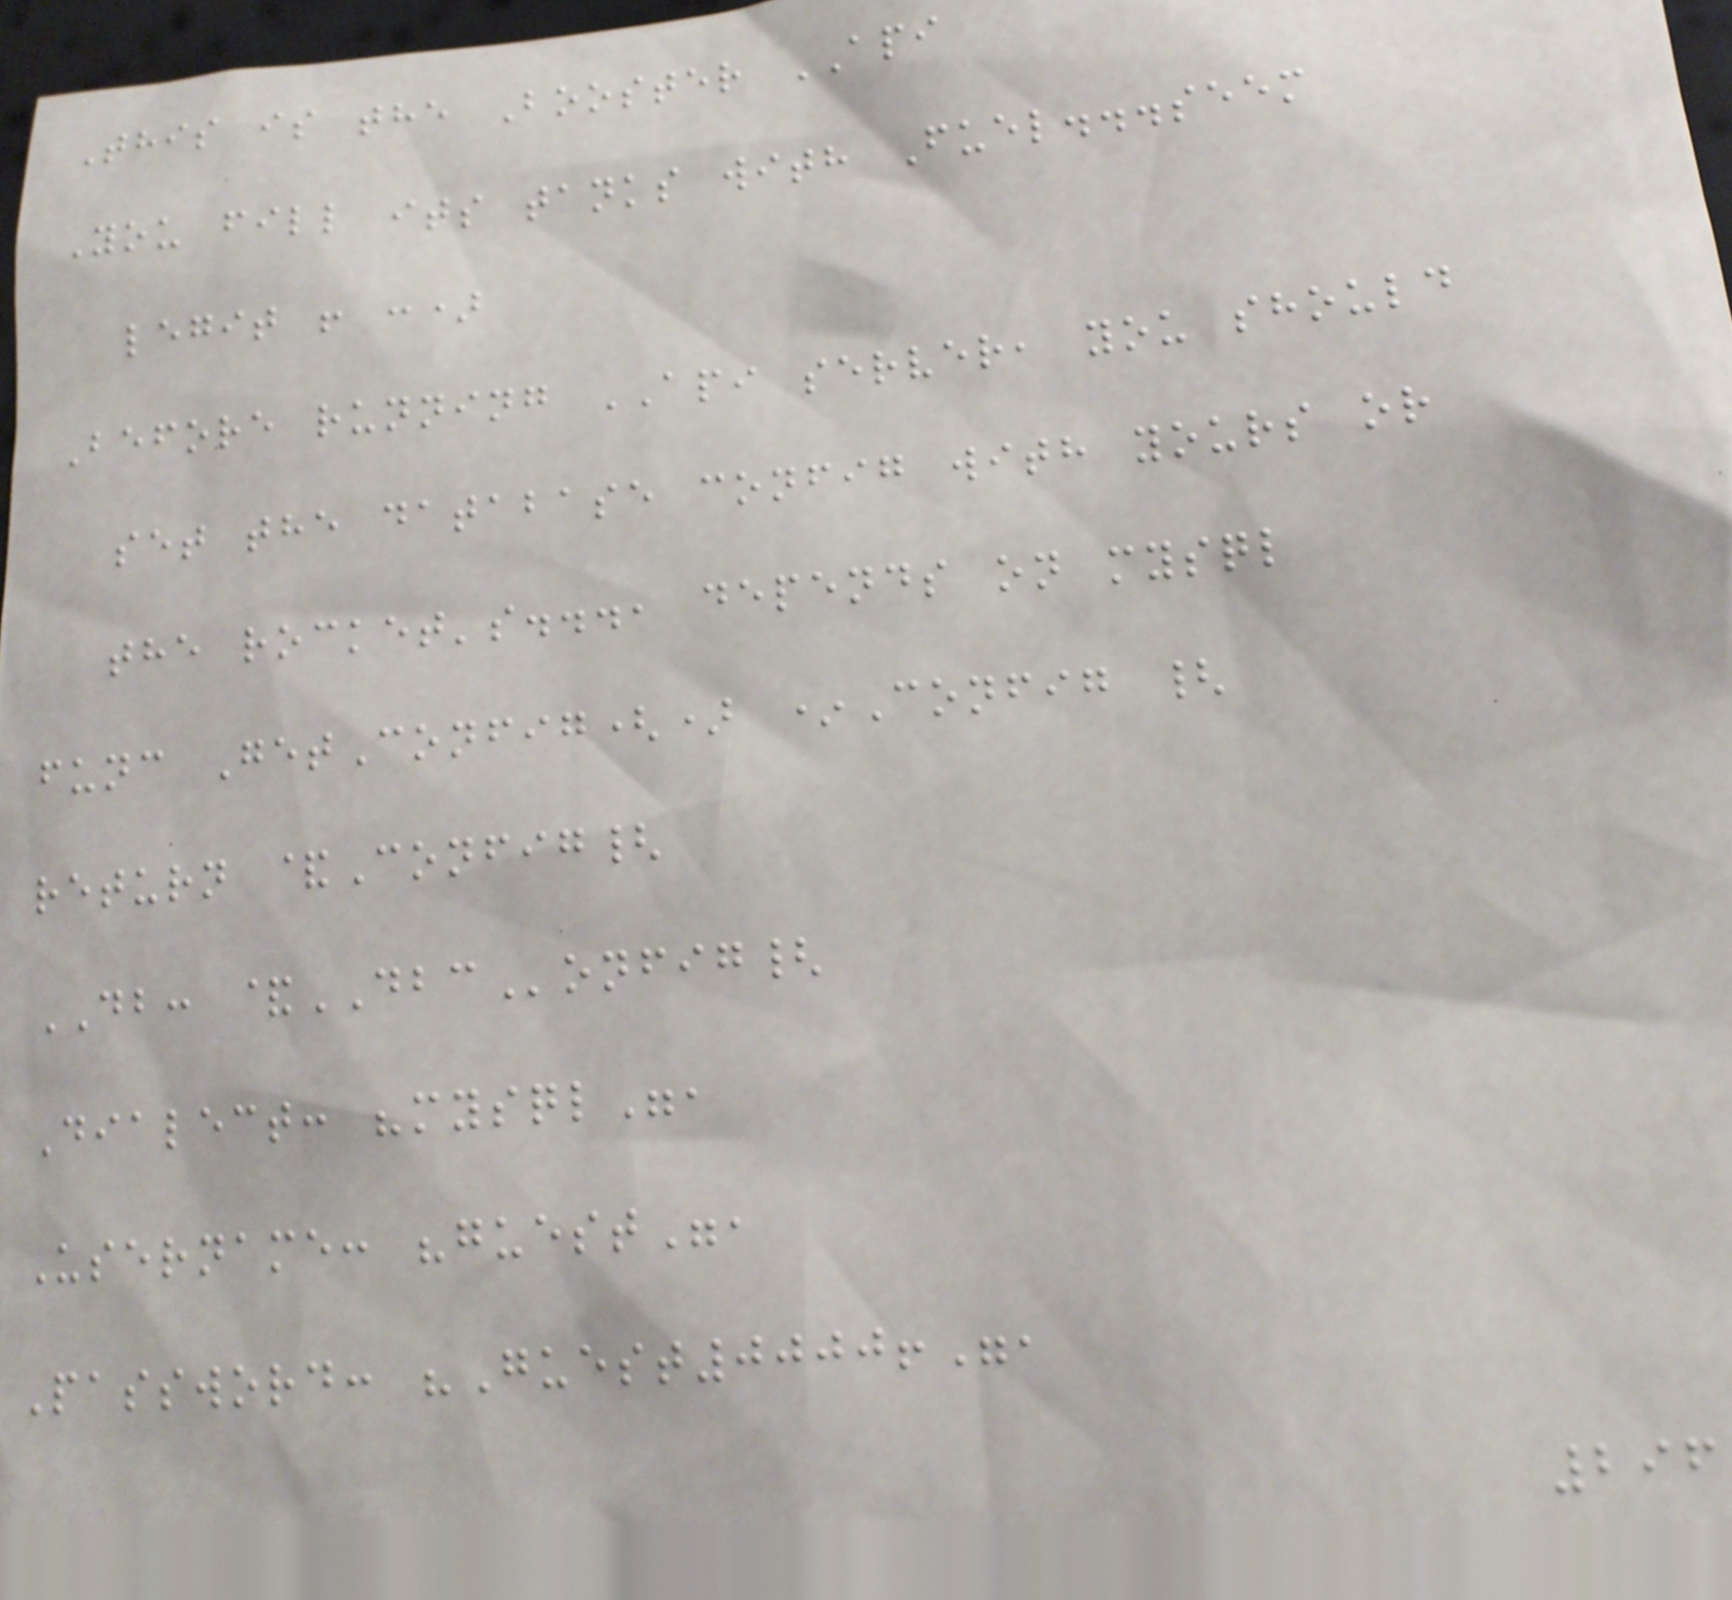This is the Booster API
You fill its tanks with Fuel...seem
legit ! :)
Before running API server, you should
set the database config with yours or
the rocket's..., depends on mysql
func GetConfig() *Config {
return &Config{
DB: &DBConfig{
Dialect: "mysql",
Username: "guest",
Password: "Guest0000!",
296
